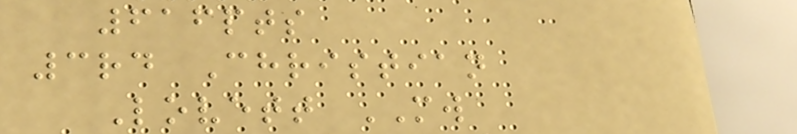616pts
3rd Christian
Lovett MW
